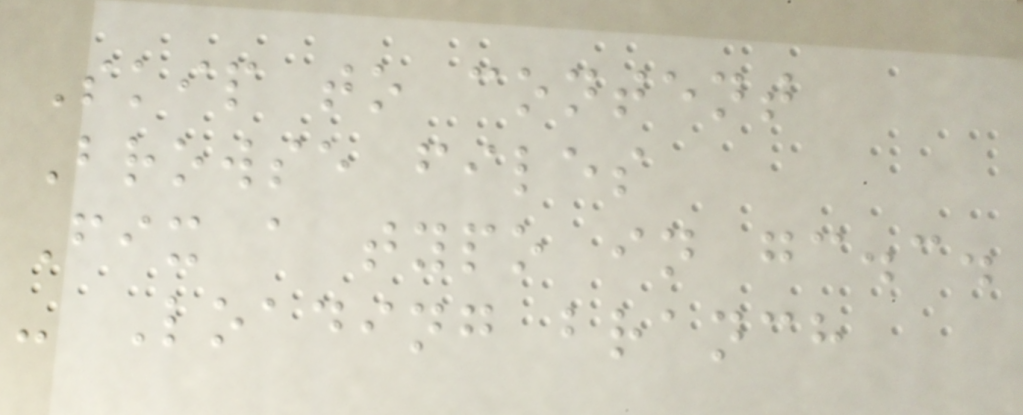Skip to content
Browse files
Fix a typo in gc.c.
- Loading branch
